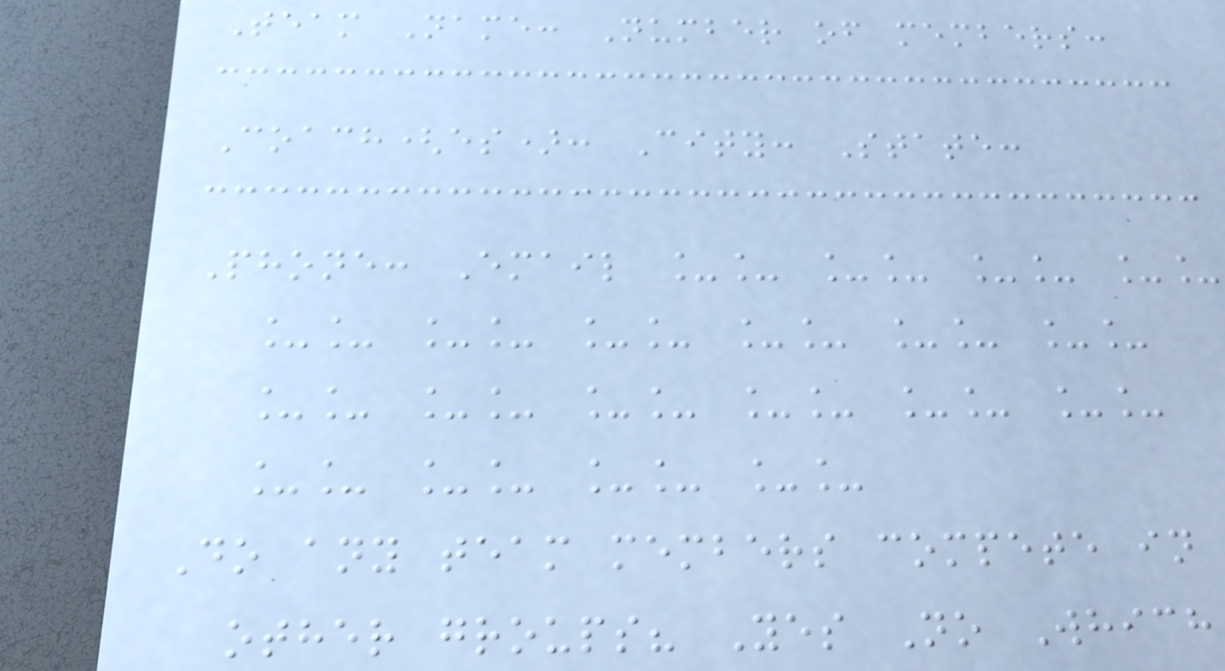Team Name: Number of members:
Coach(es): City: State:
Phone: Email __ __ __ __
__ __ __ __ __ __
__ __ __ __ __ __
__ __ __ __
Do any team members compete in
other groups? Yes No Which
